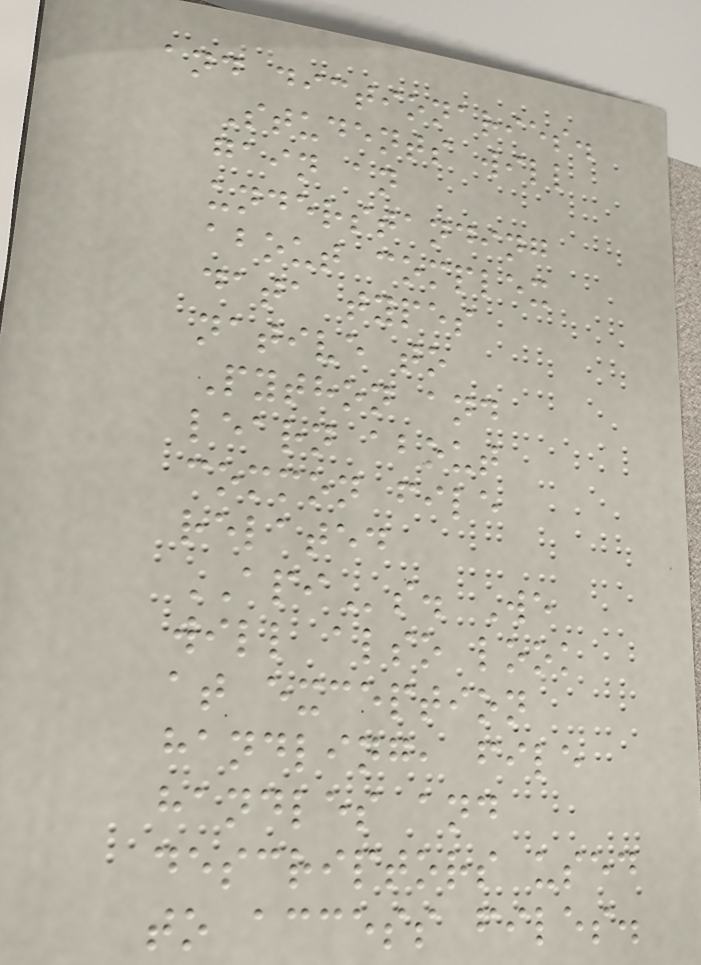and dictionaries.
Students will
gain an
understanding
about complex
data types
native to
Python and
learn about
common file
related
APIs. We
will also look
at exception
handling, file
handles and
descriptors used
to access files.
